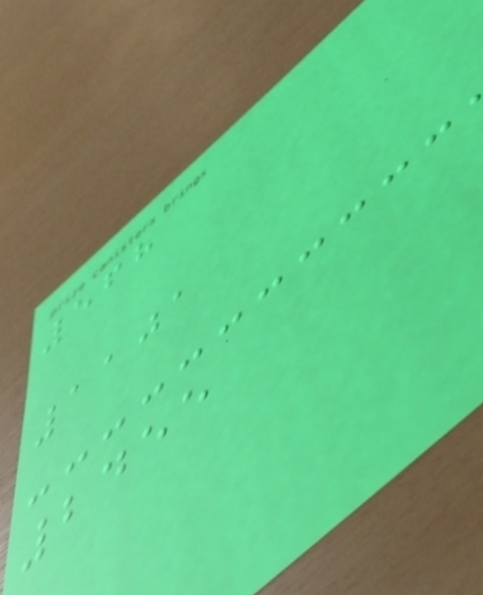568
1101
2455
